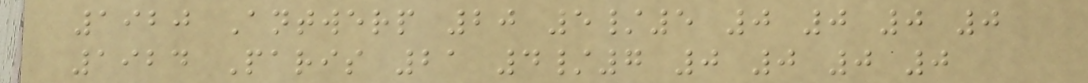1920 Antwerp 20 5/5 0 0 0 0
1924 Paris 21 4/7 0 0 0 0
